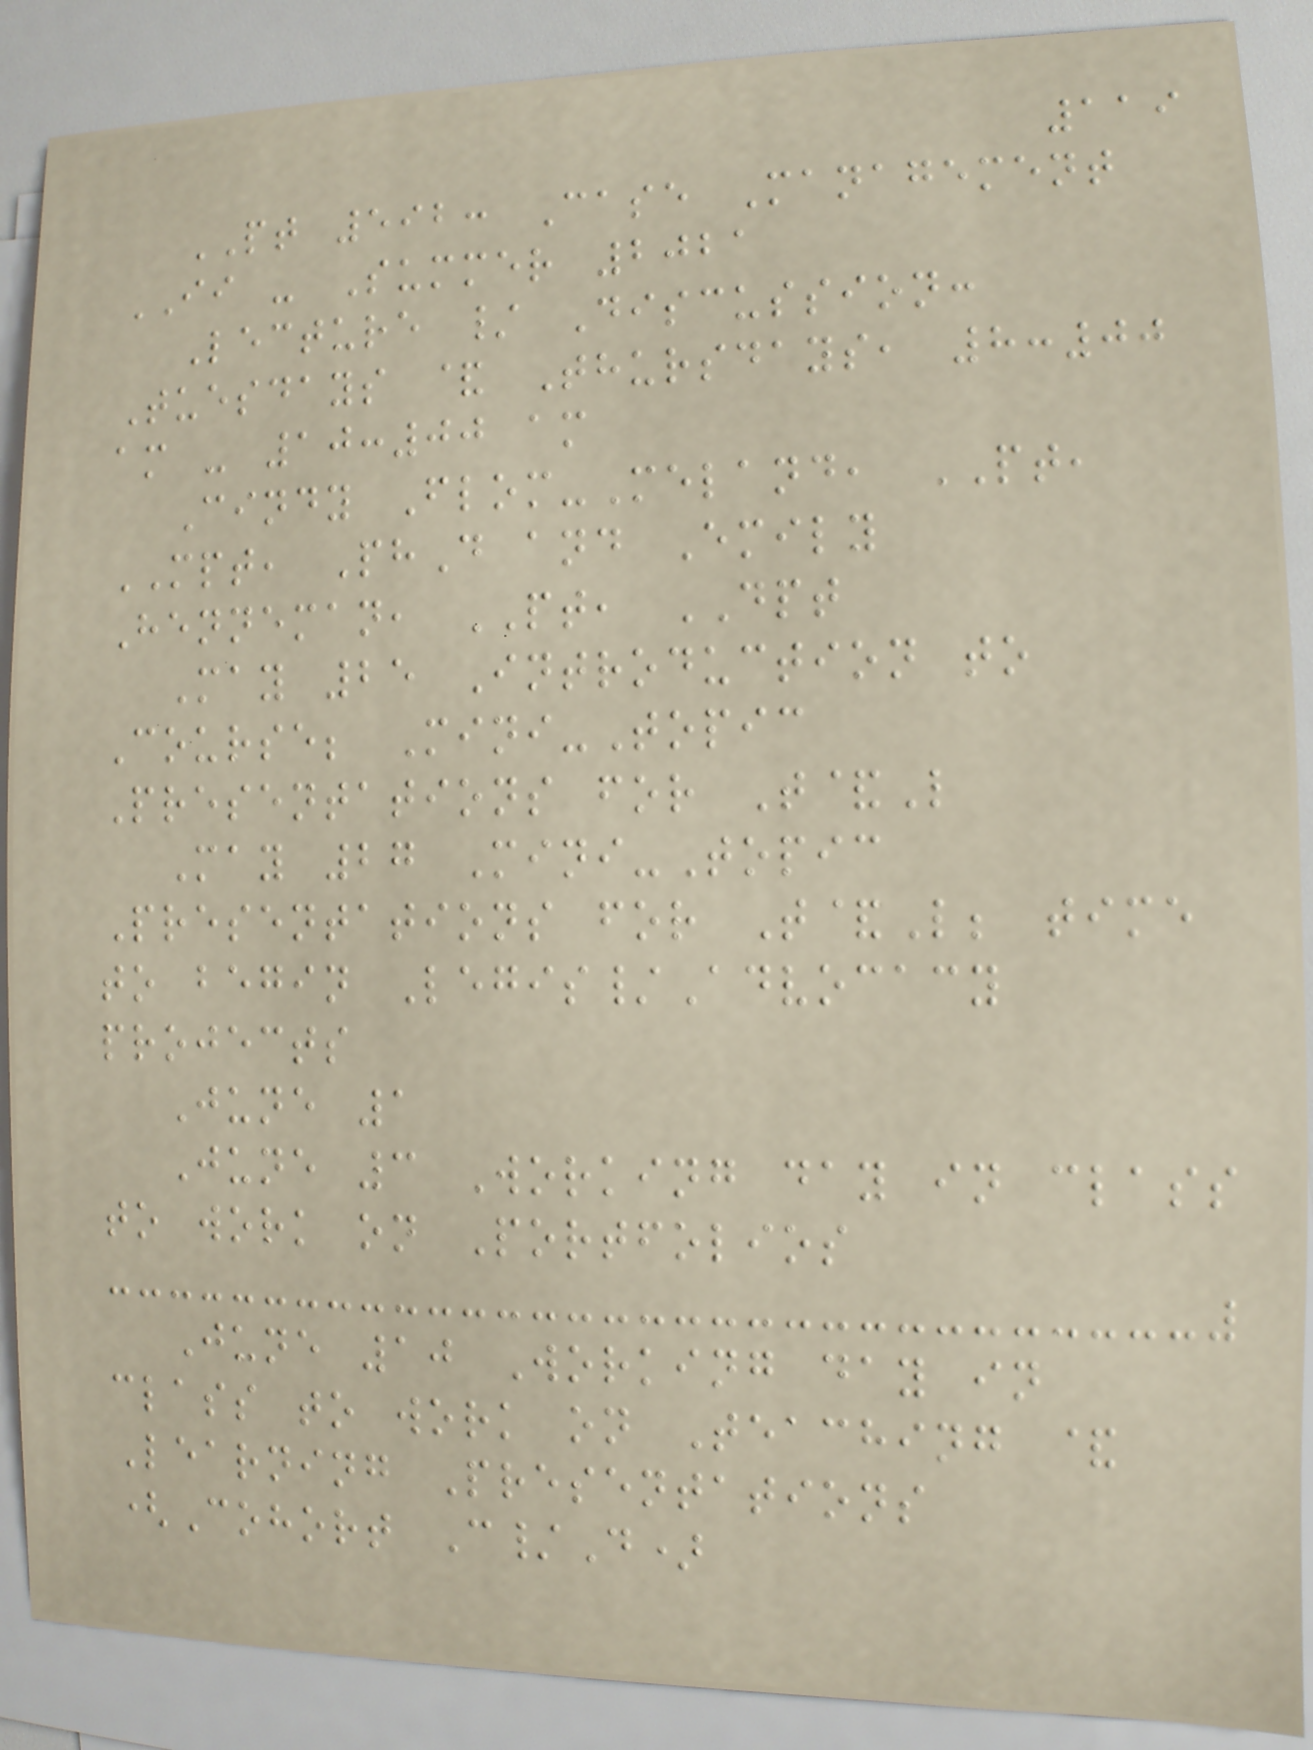119
PT 592: Case Management
II - Summer 2021
Lecture / Discussion:
Tuesdays & Thursdays, 8:00
am - 10:00 am
Cindy Flom-Meland, PT,
MPT, PhD and Emily
Henneman, PT, DPT
May 25 Introduction to
Course; Mini-Topic
Presentations for T&L
May 27 Mini-Topic
Presentations for T&L; time
to begin Legis/Advocacy
projects
June 1
June 3 Working day in class
to work on Portfolios
June 10 Working day in
class to work on Teaching &
Learning Presentations
(Cohort C/D)
